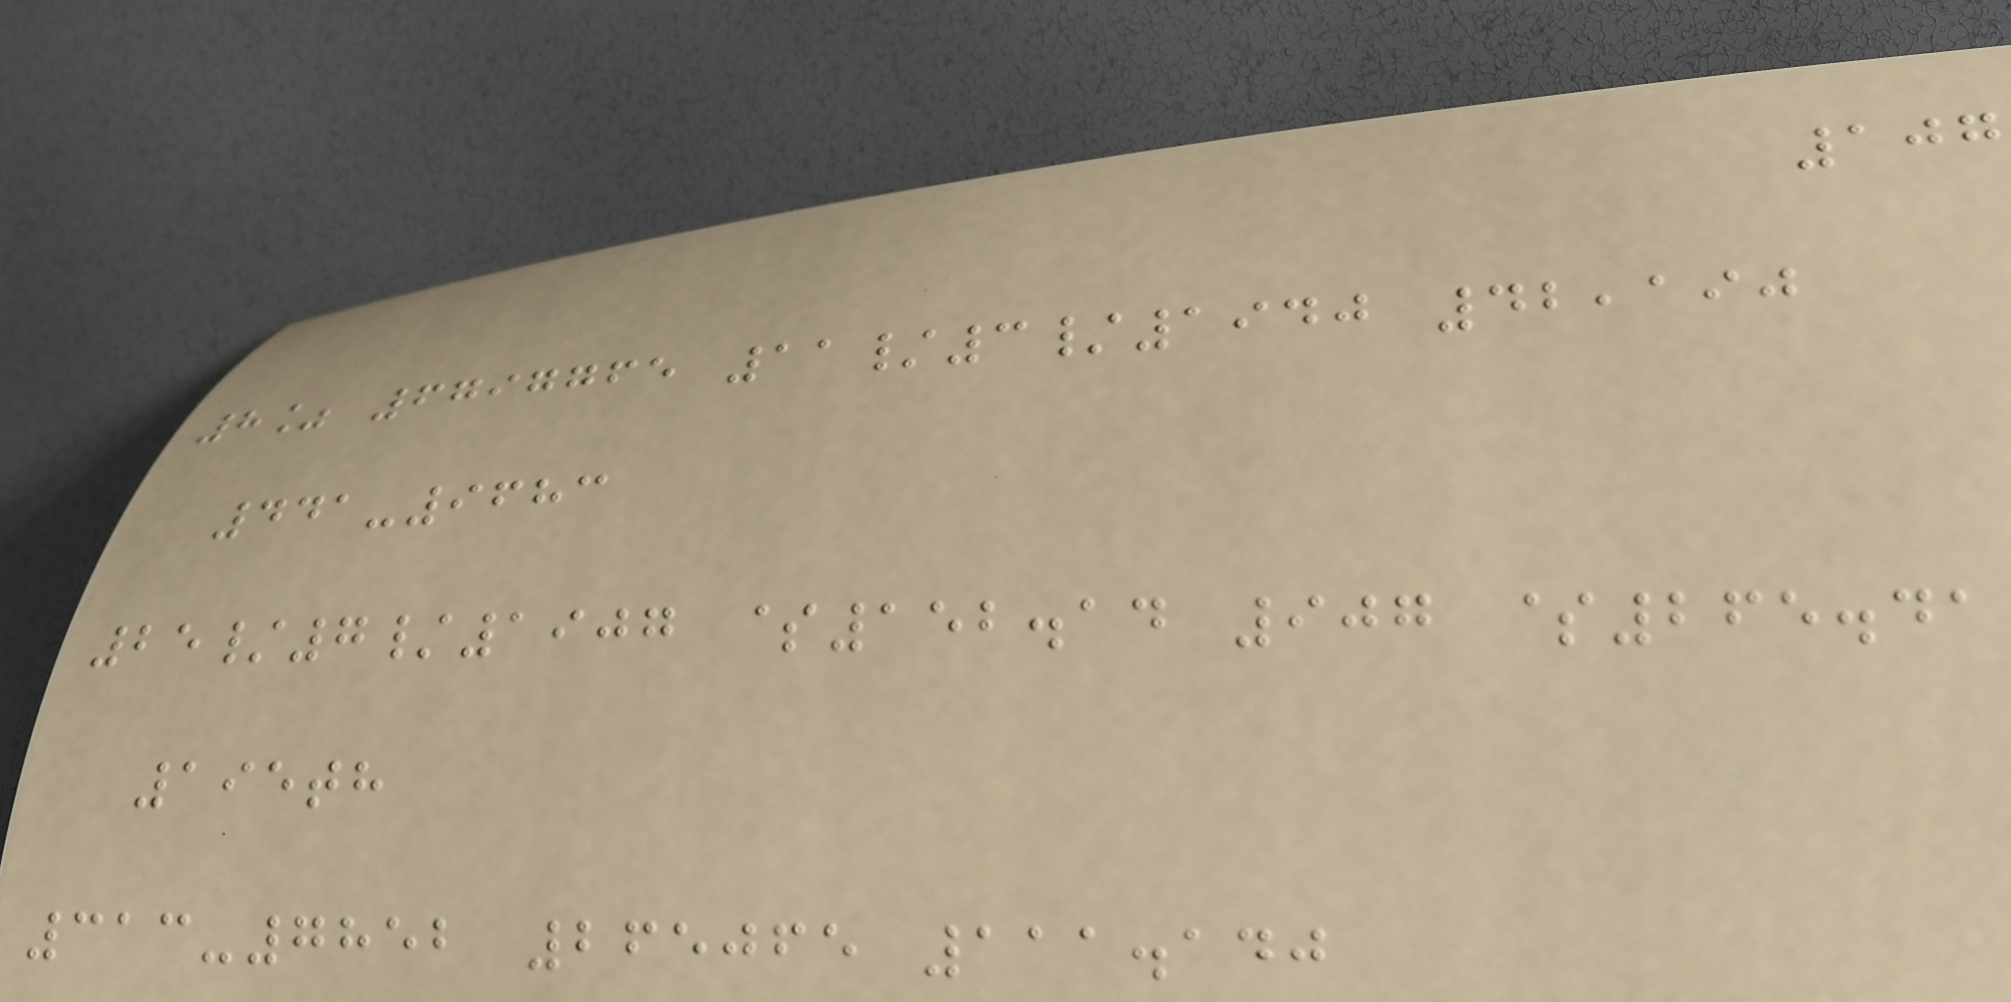107
8% 6797765 11/3/1940 42,190
441-9683
25/7/1907 $152.14 907 $265.41
195th
313-7852 265065 111.140
